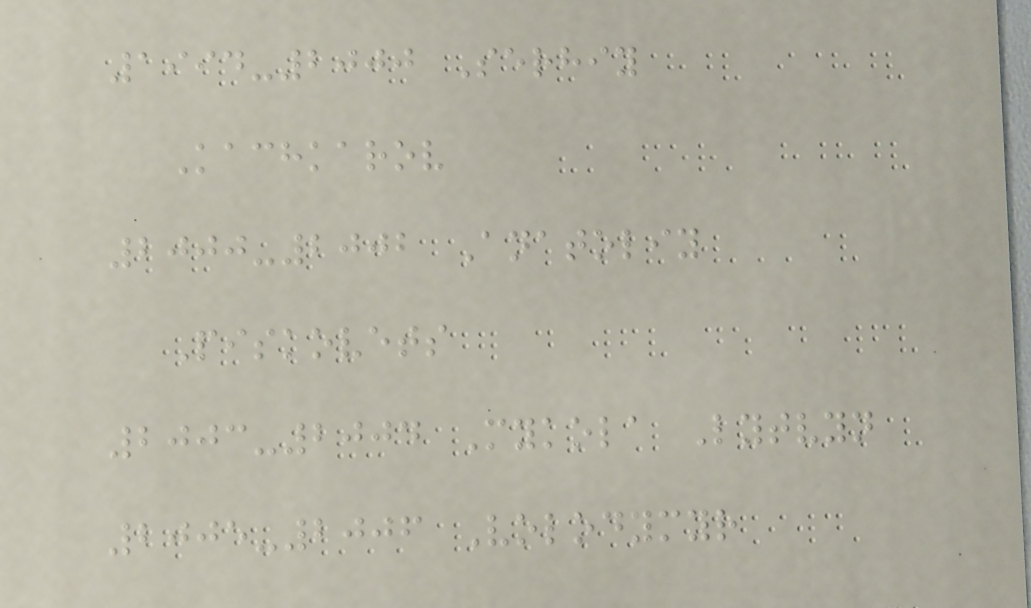1994-2000 Serhiy
Kachkarov
2000-2002 Anatoliy
Piskovets
2003-2004 Mykola Lytvyn
2005-2006 Volodymyr
